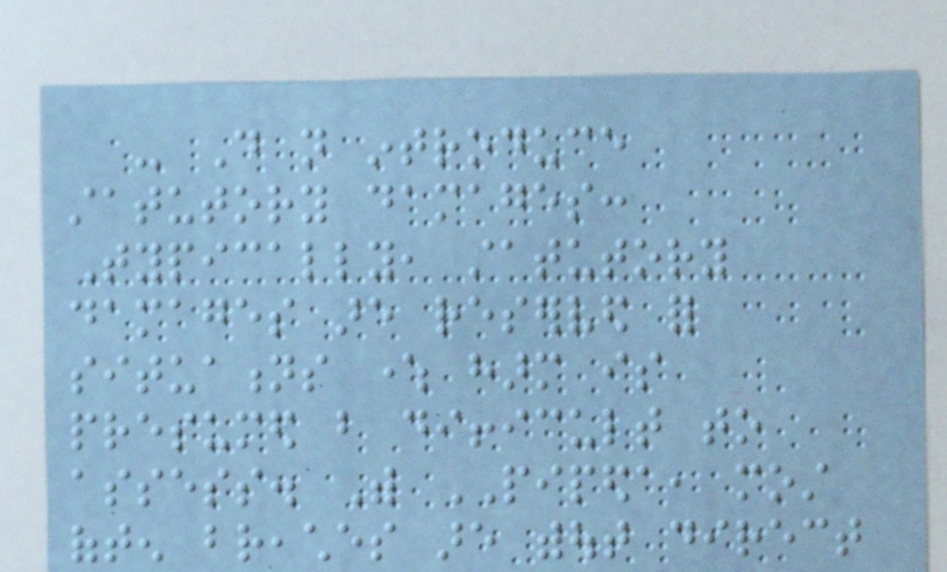- Do not introduce
statutory damages:
Typically, statutory
damages are reserved for
situations where harm is
presumed but difficult to
assess. With PIPEDA, most
often breaches are without direct
